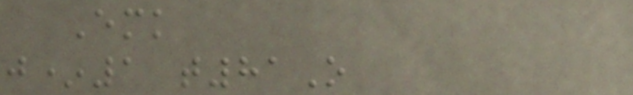Emk
j*1 t81O
